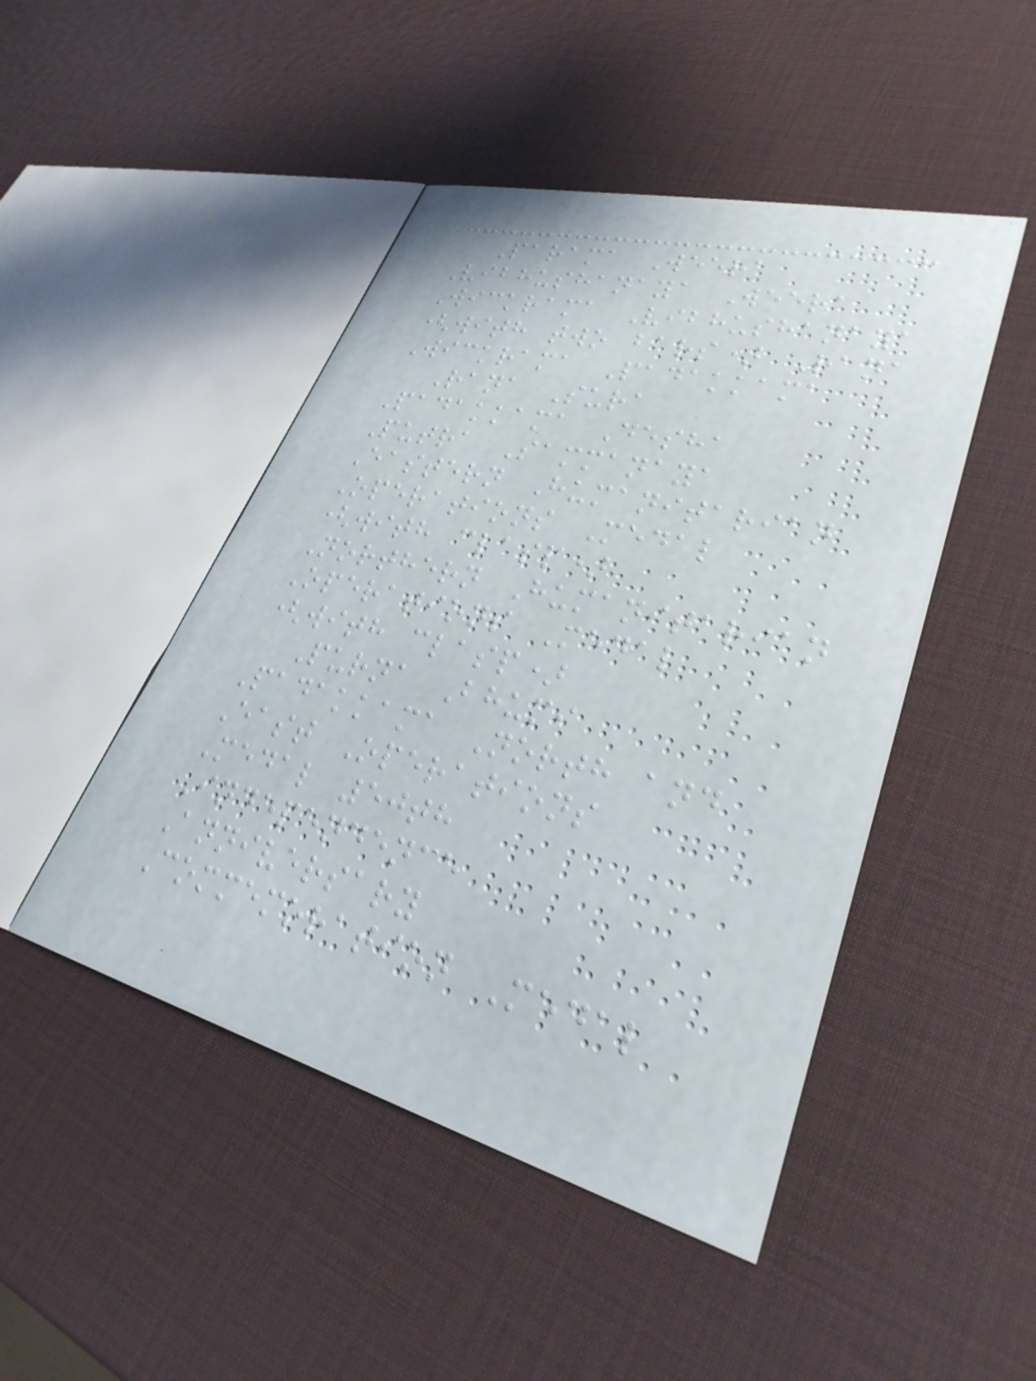Parama Weera
Vibhushanaya Weera
Wickrama Vibhushanaya
(with two bars) Rana
Wickrama Padakkama
Rana Sura
Padakkama Desha
Putra Sammanaya
Eastern Humanitarian
Operations Medal
(with clasp)
Northern Humanitarian
Operations Medal
(with clasp)
Purna Bhumi
Padakkama North and
East Operations
Medal 50th
Independence
Anniversary
Commemoration Medal
